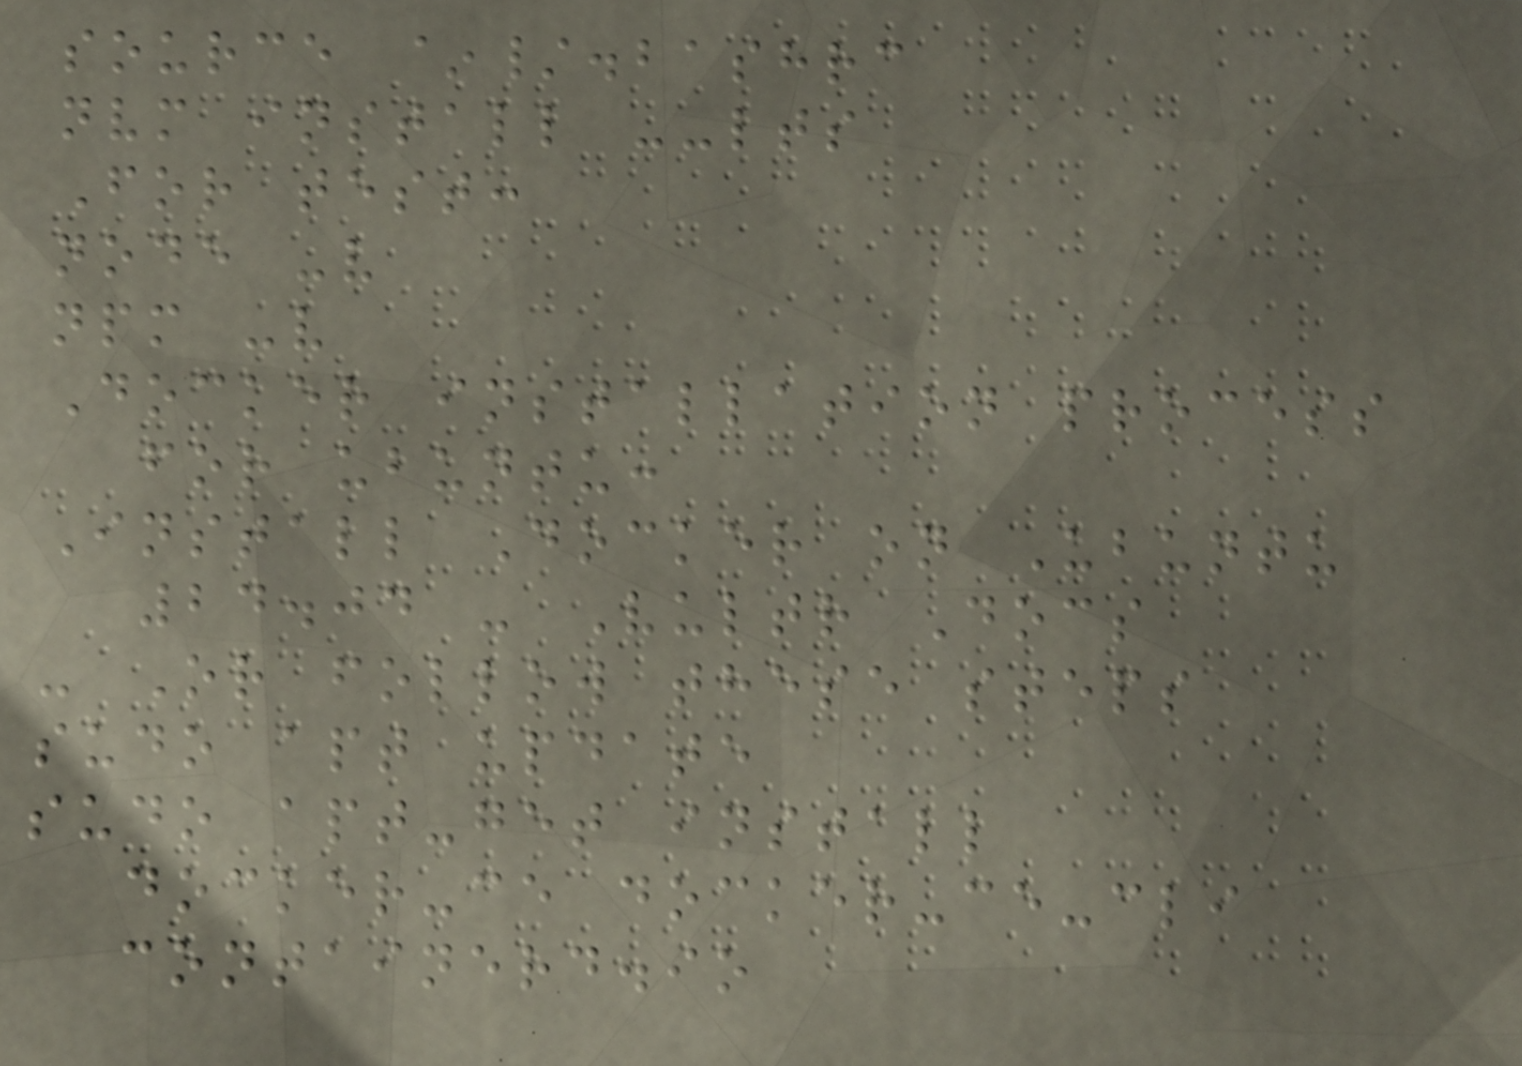source ~/.bashrc
nvm install --lts
For test:
node -v
npm -v
Docker installation process
for ubuntu:
Install Docker on Ubuntu
24.04 - Vultr Docs
- Or follow these steps
sudo apt update
sudo apt-get install
docker-ce docker-ce-cli
containerd.io
